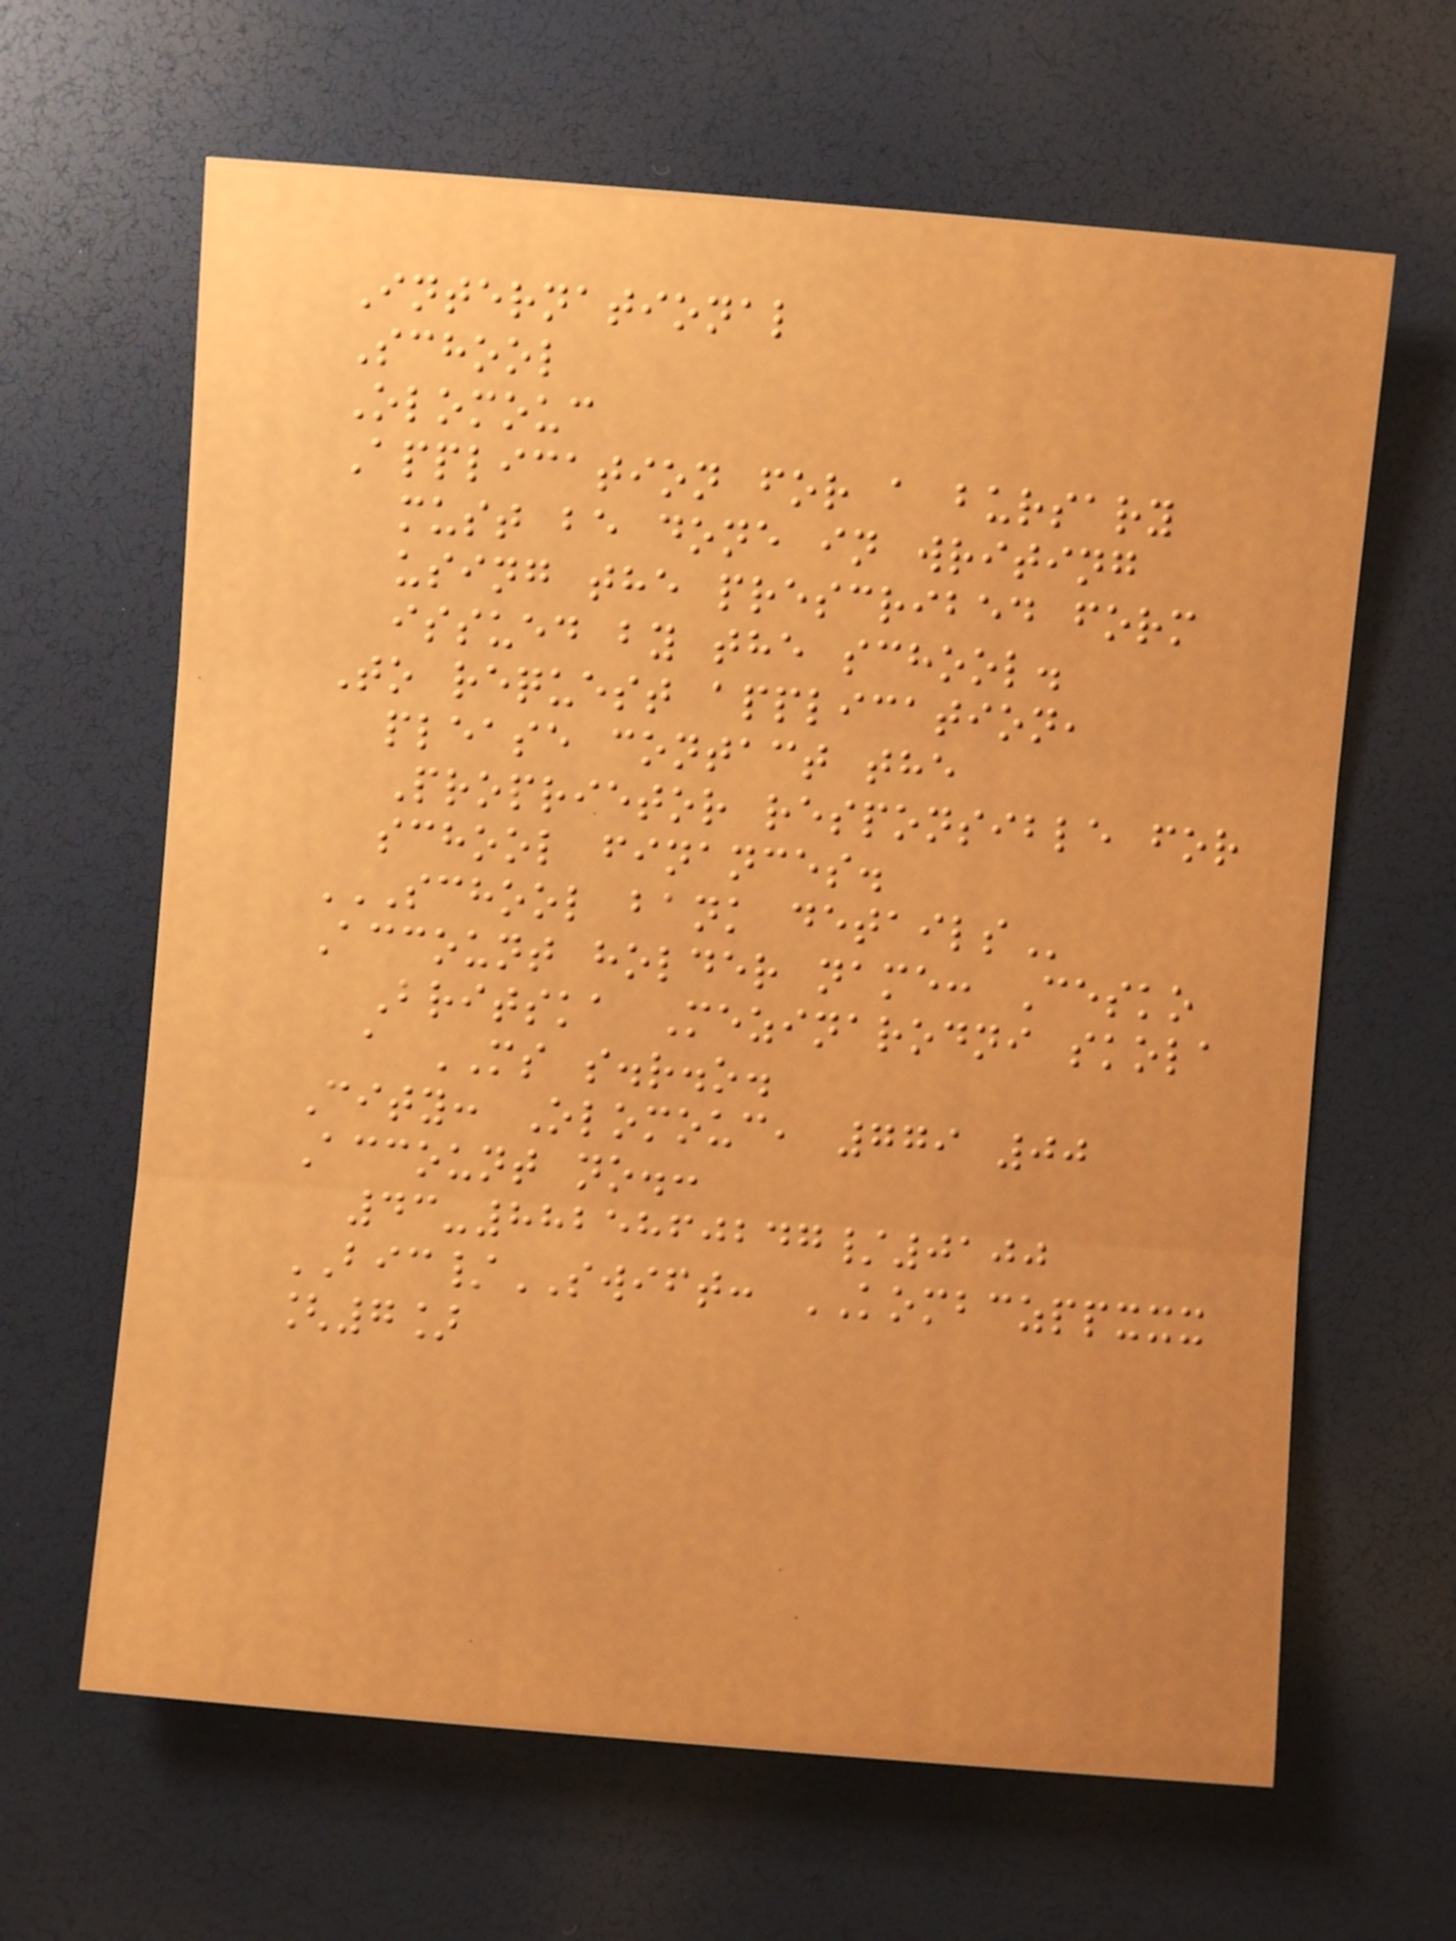International
School
Olomouc
Application for a bursary
must be done in writing
using the prescribed form
issued by the school.
To request application,
please contact the
Proprietor responsible for
school finances.
SCHOOL BANK DETAILS
Account holder name: Cesko
Britska Mezinarodni skola
a MS s.r.o.
City: Olomouc, 779 00
Account no.:
43-8825860247/0100
BIC/SWIFT: KOMBCZPPXXX
[7]
